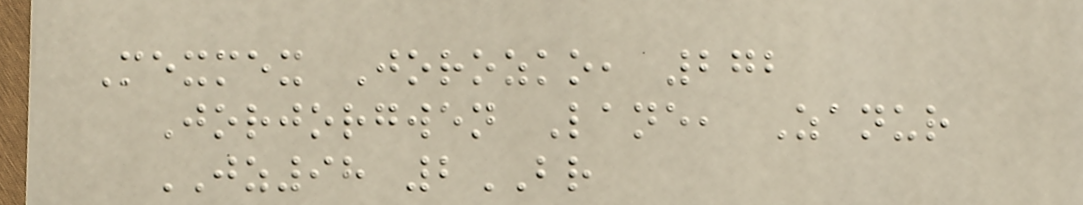Mexmex Jorozko, 272
Jorjorgwen Lane, Zanur
JZ98 2BR
